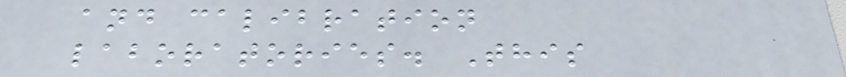and calibration
laboratories. This
